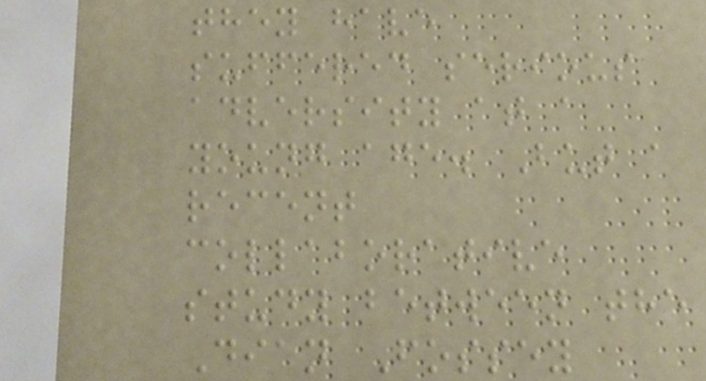they have
suffered serious
adversity at a
young age. But a
recent
collaborative
study between the
Dian Fossey
